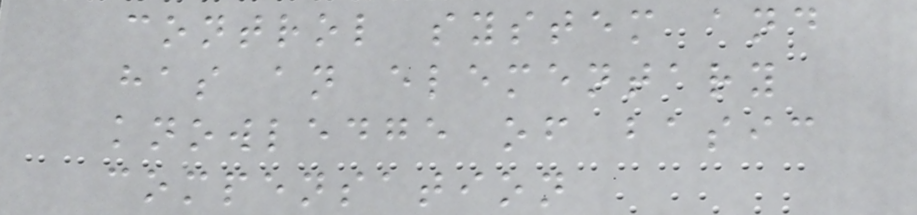control system and
has an elementary
knowledge of basic
compensation
